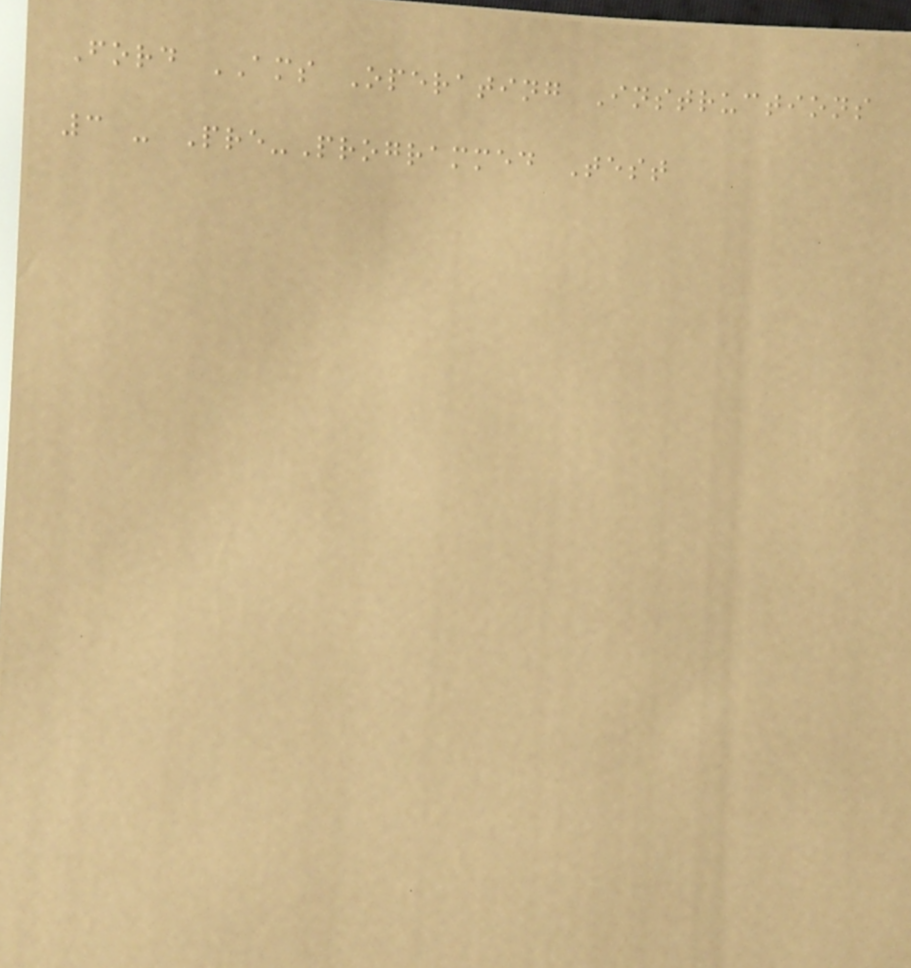Ford AMS Operating Instructions
3 - Pre-Programmed Test
